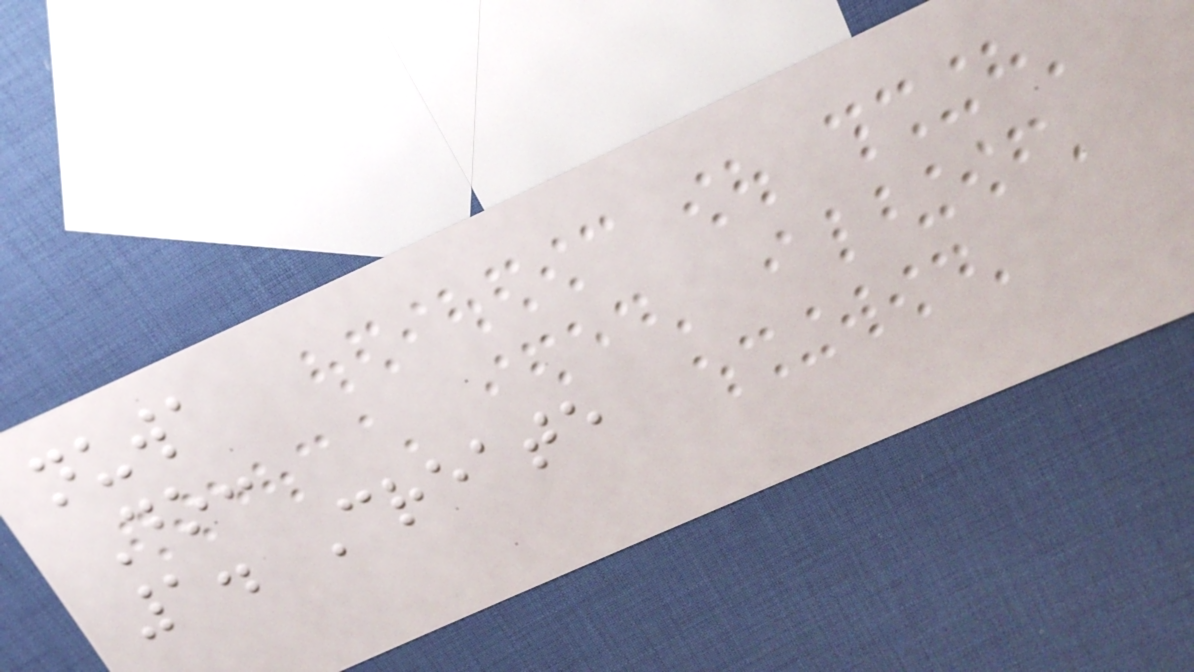nuwa
Do:
1. Create
